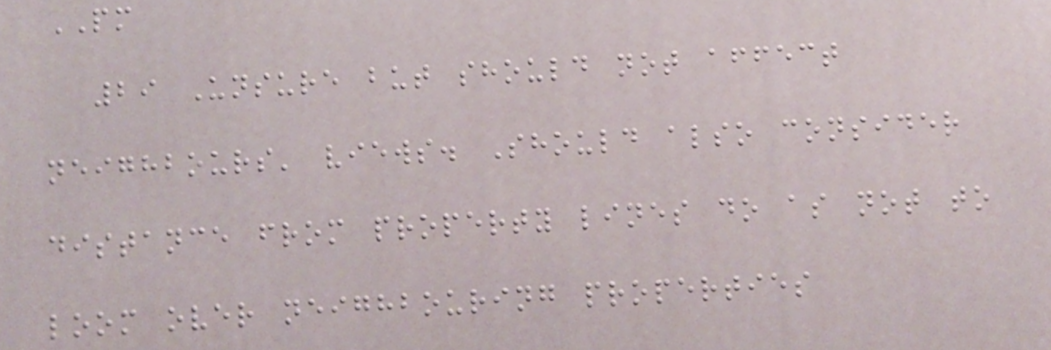PM
29 Unsure but should not affect
neighbours' views. Should also consider
distance from property lines do as not to
loom over neighbouring properties
